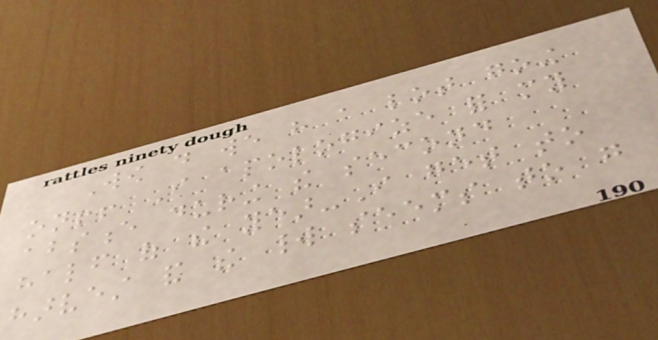Wow do we have a lot going
on!! I apologize for my
absence during the second
half of the year-I get to
harvest and the world seems to go
